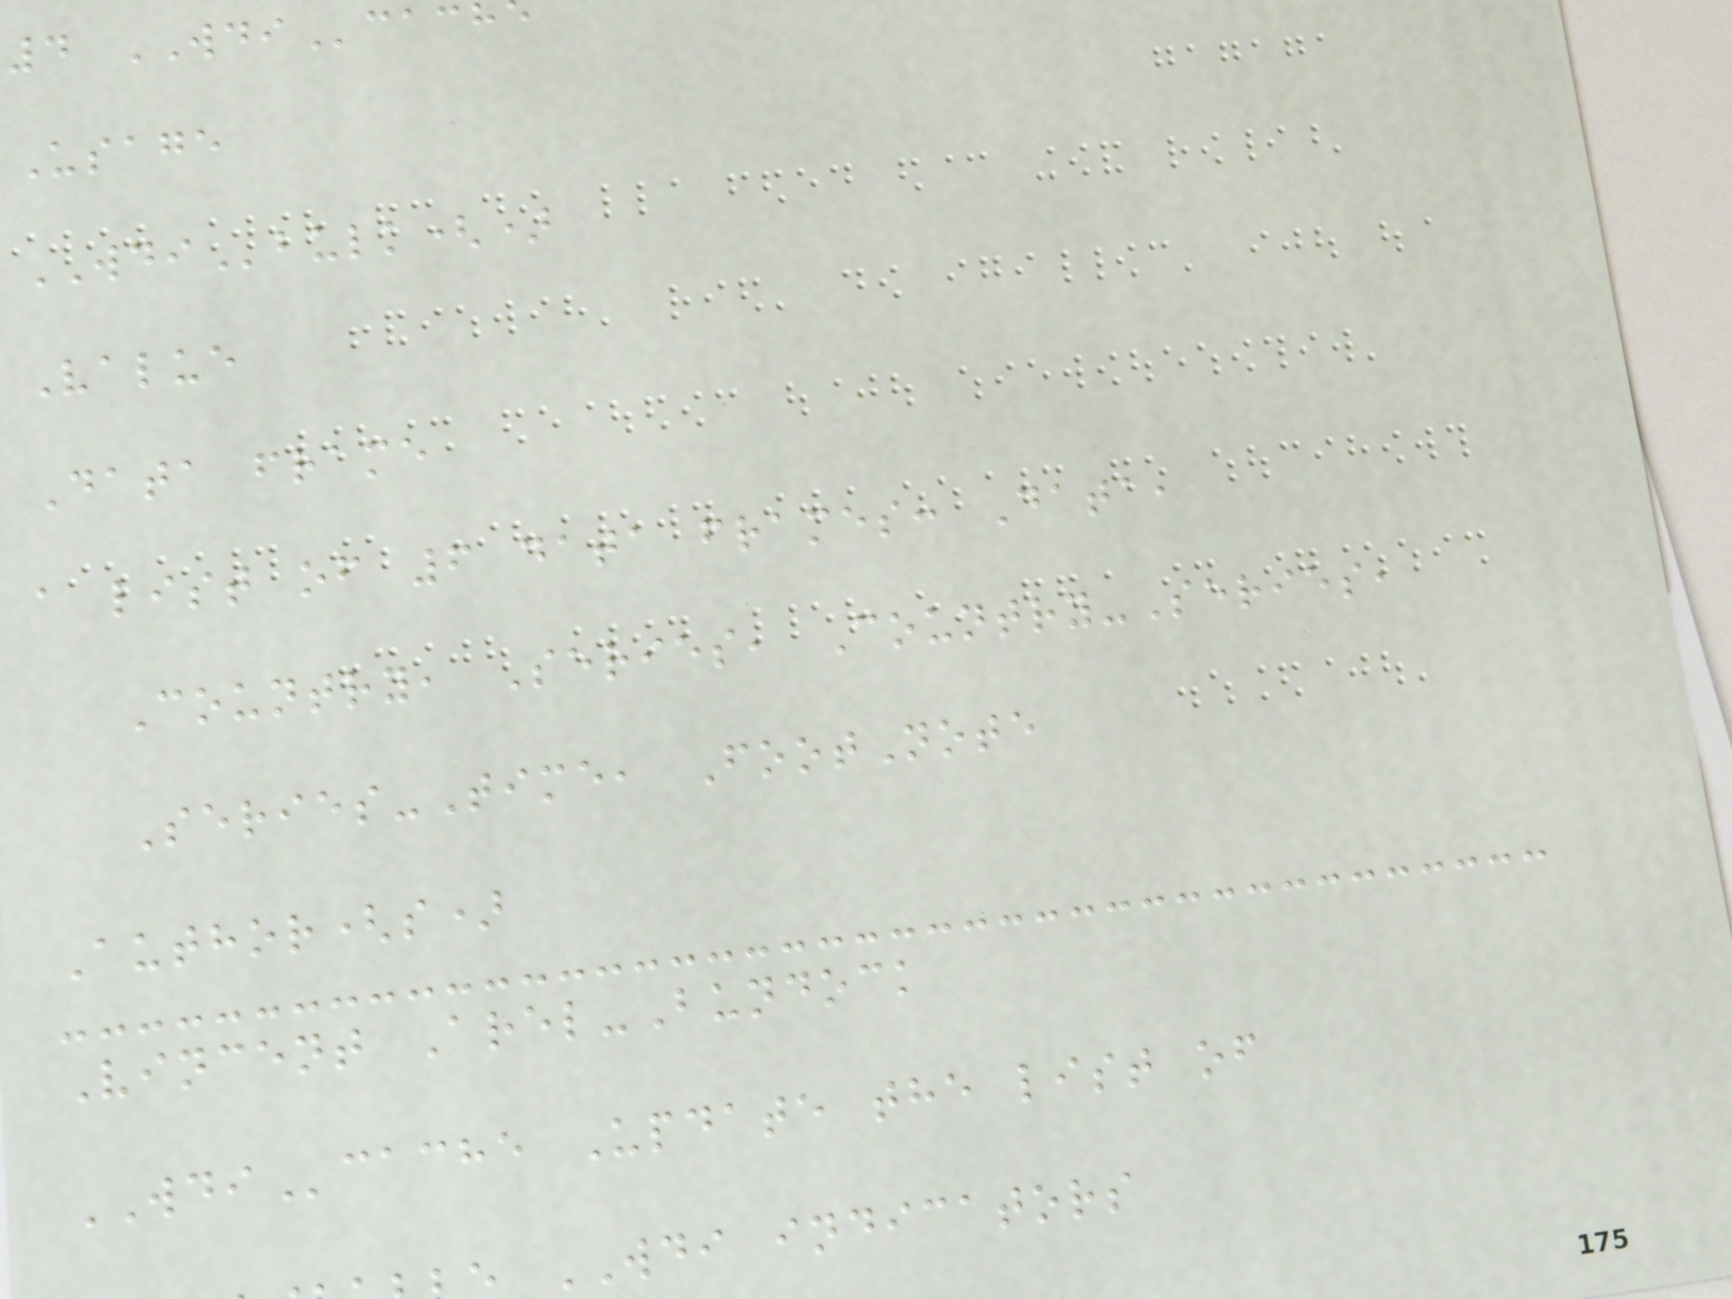4 WDIcach
Usage
WDIbulk()
Value
Data frame
a list of 6 data frames: Data,
Country, Series, Country-Series,
Series-Time, FootNote
Author(s)
Vincent Arel-Bundock
WDIcache Update the list of
WDI indicators
